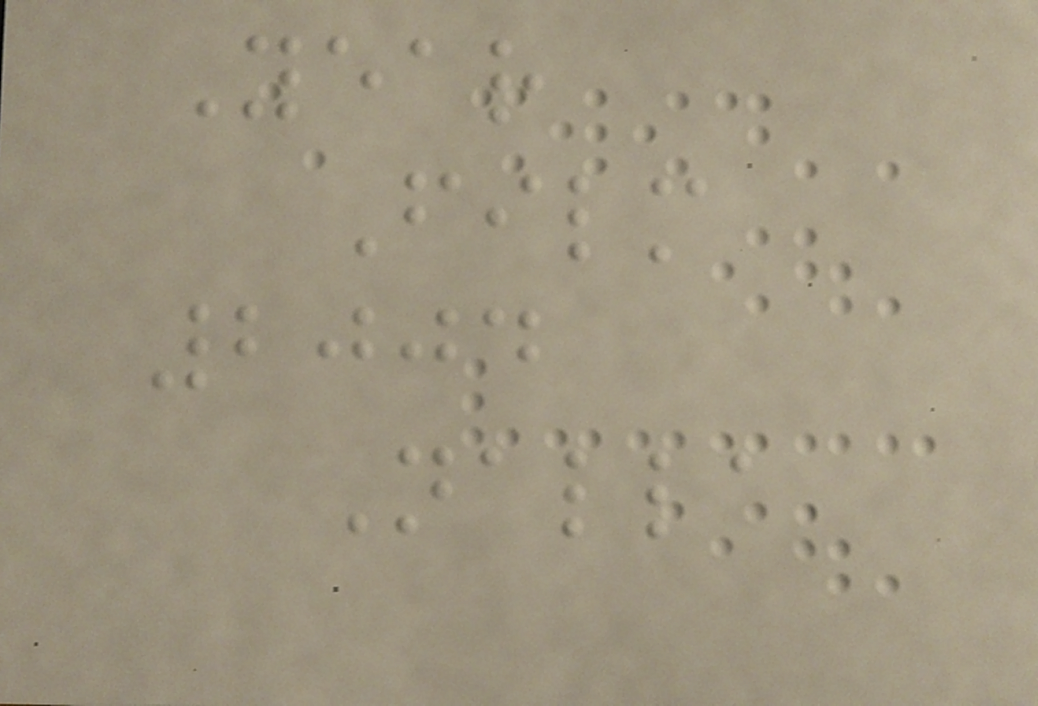Year
Film
2004
Nalla
